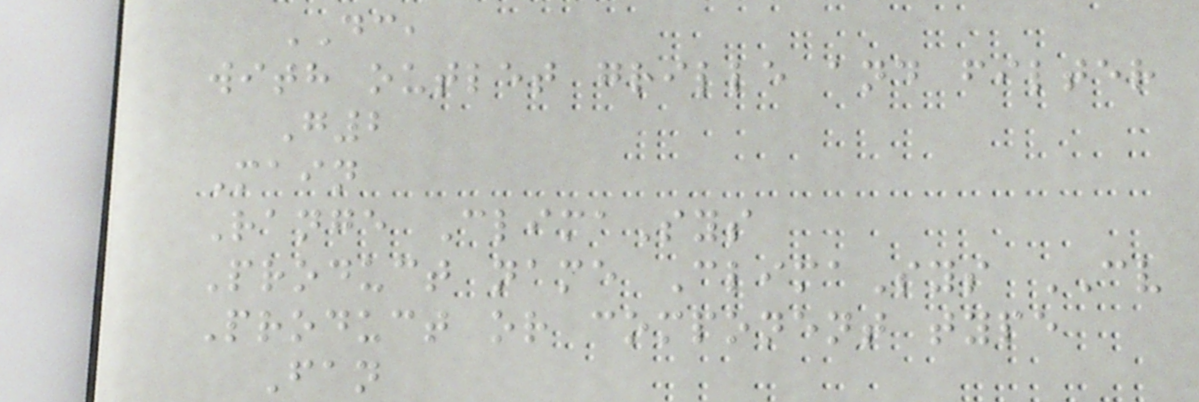DC,
with outlet grille and filter
G2
Main
Range ClimaSys
Product name ClimaSys CV
Product or component type
Fan
